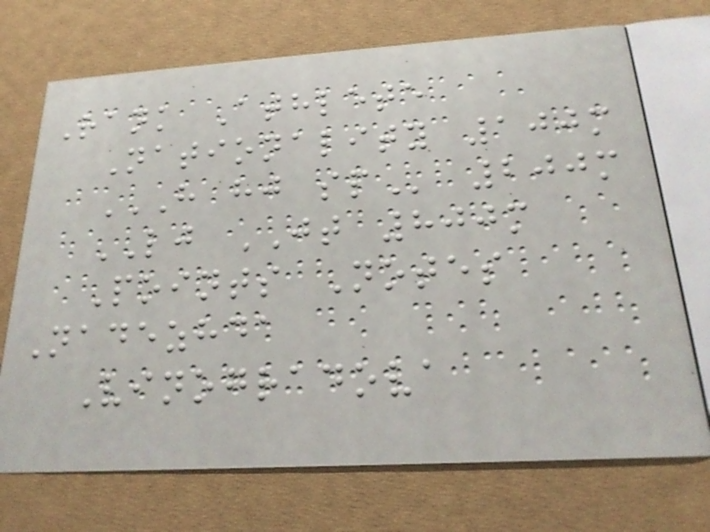Rank Athlete
Nationality 100m
H HJ SP 200m
LJ JT 800m
Points Notes
Nadezhda
Vinogradova
